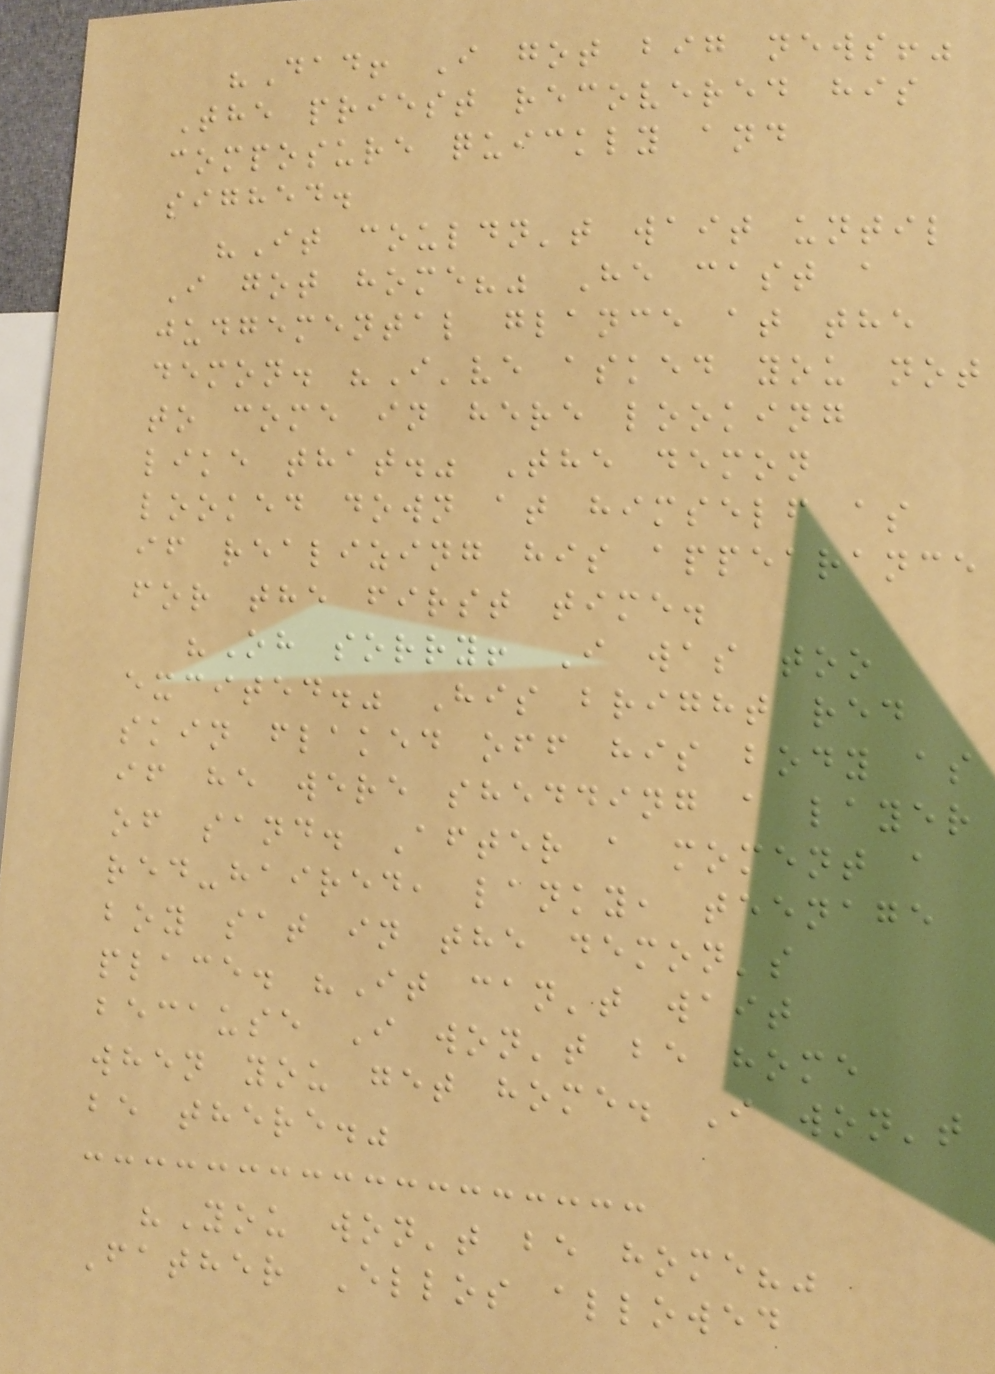"Dad! I got big news!"
The priest recovered his
composure quickly and
sighed.
"It couldn't wait until
I got home?" He cast a
judgemental glance at the
demon. "I've asked you not
to come in here looking
like that." The demon
looked down at himself as
if realizing his appearance
for the first time.
"Oh sorry! I was too
excited." His bright red
skin flaked off his body as
if he were shedding a layer
of sand. After a moment a
red-haired, lanky, teenage
boy sat in the demon's
place. "It can't wait
because I won't be home
when you get home. I won't
be there."
"You won't be home?"
Father Ellos allowed
